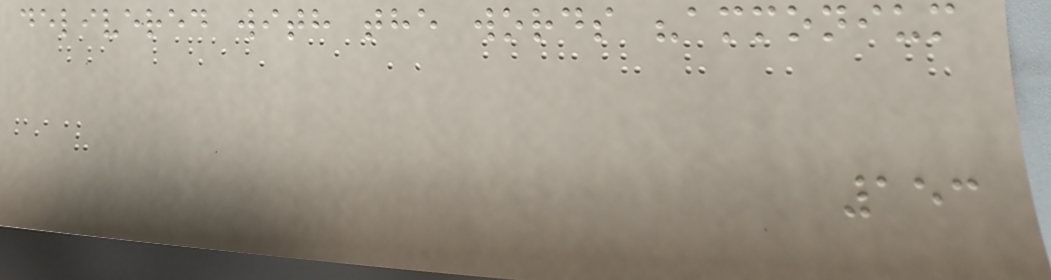delivered with the words "ammonium
153
